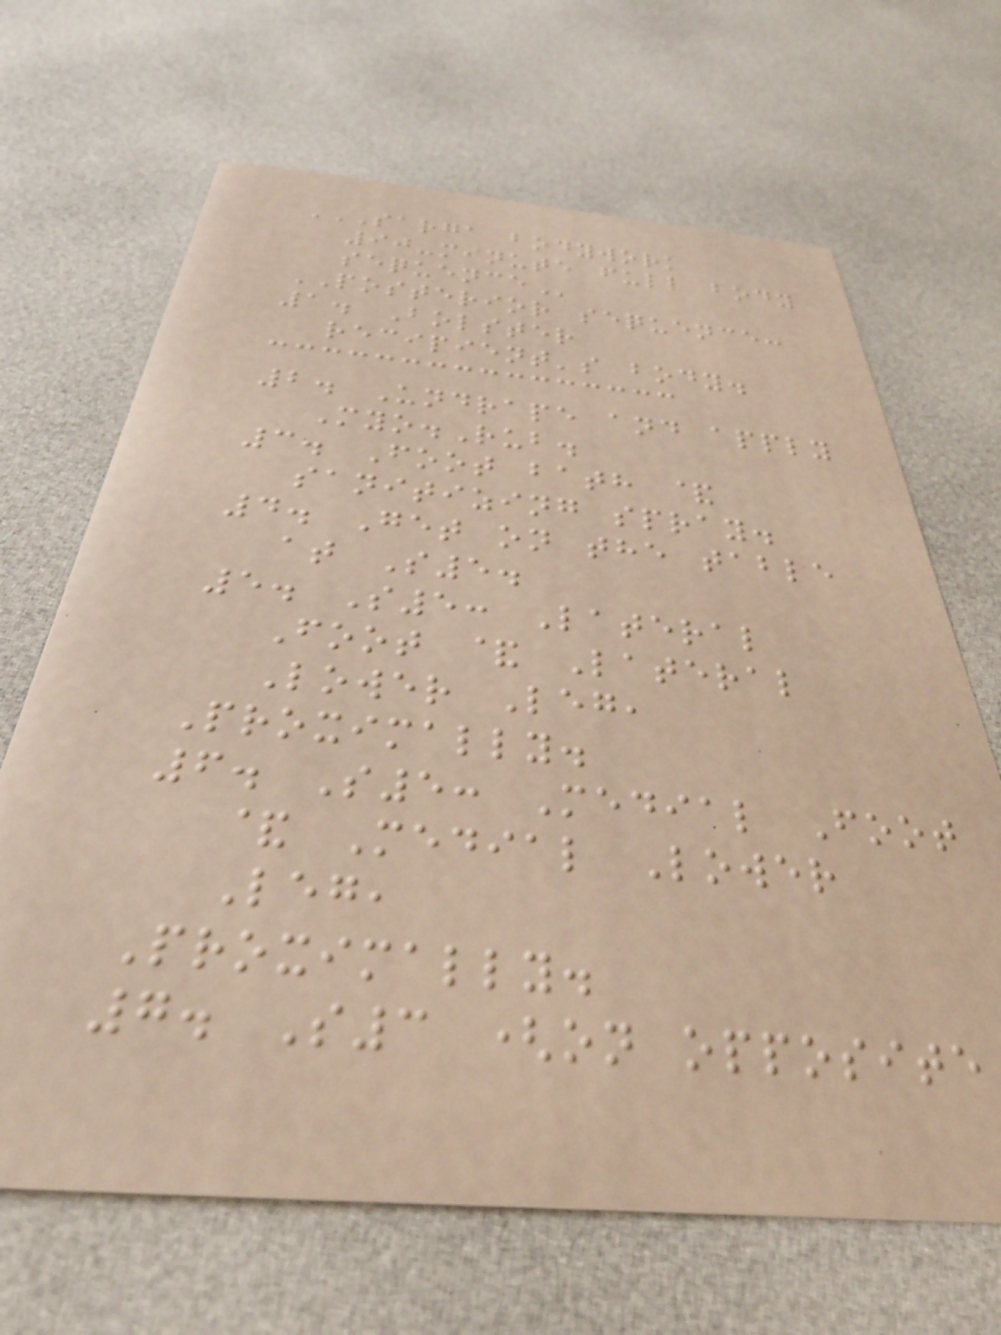SARGA BODYWORK
90-MINUTE FULL BODY
SEQUENCE
POSTERIOR sequence:
1. Bolster
recipient's body.
2. Undrape and apply
Myo.Rub.
3. Foot bath &
sanitizing spray.
4. Get on the table
at S5.
5. S5: Lateral
Foot & Lateral
Lower Leg,
Proximally.
6. S5: Medial Foot
& Medial Lower
Leg,
Proximally.
7. S3 (on opposite
